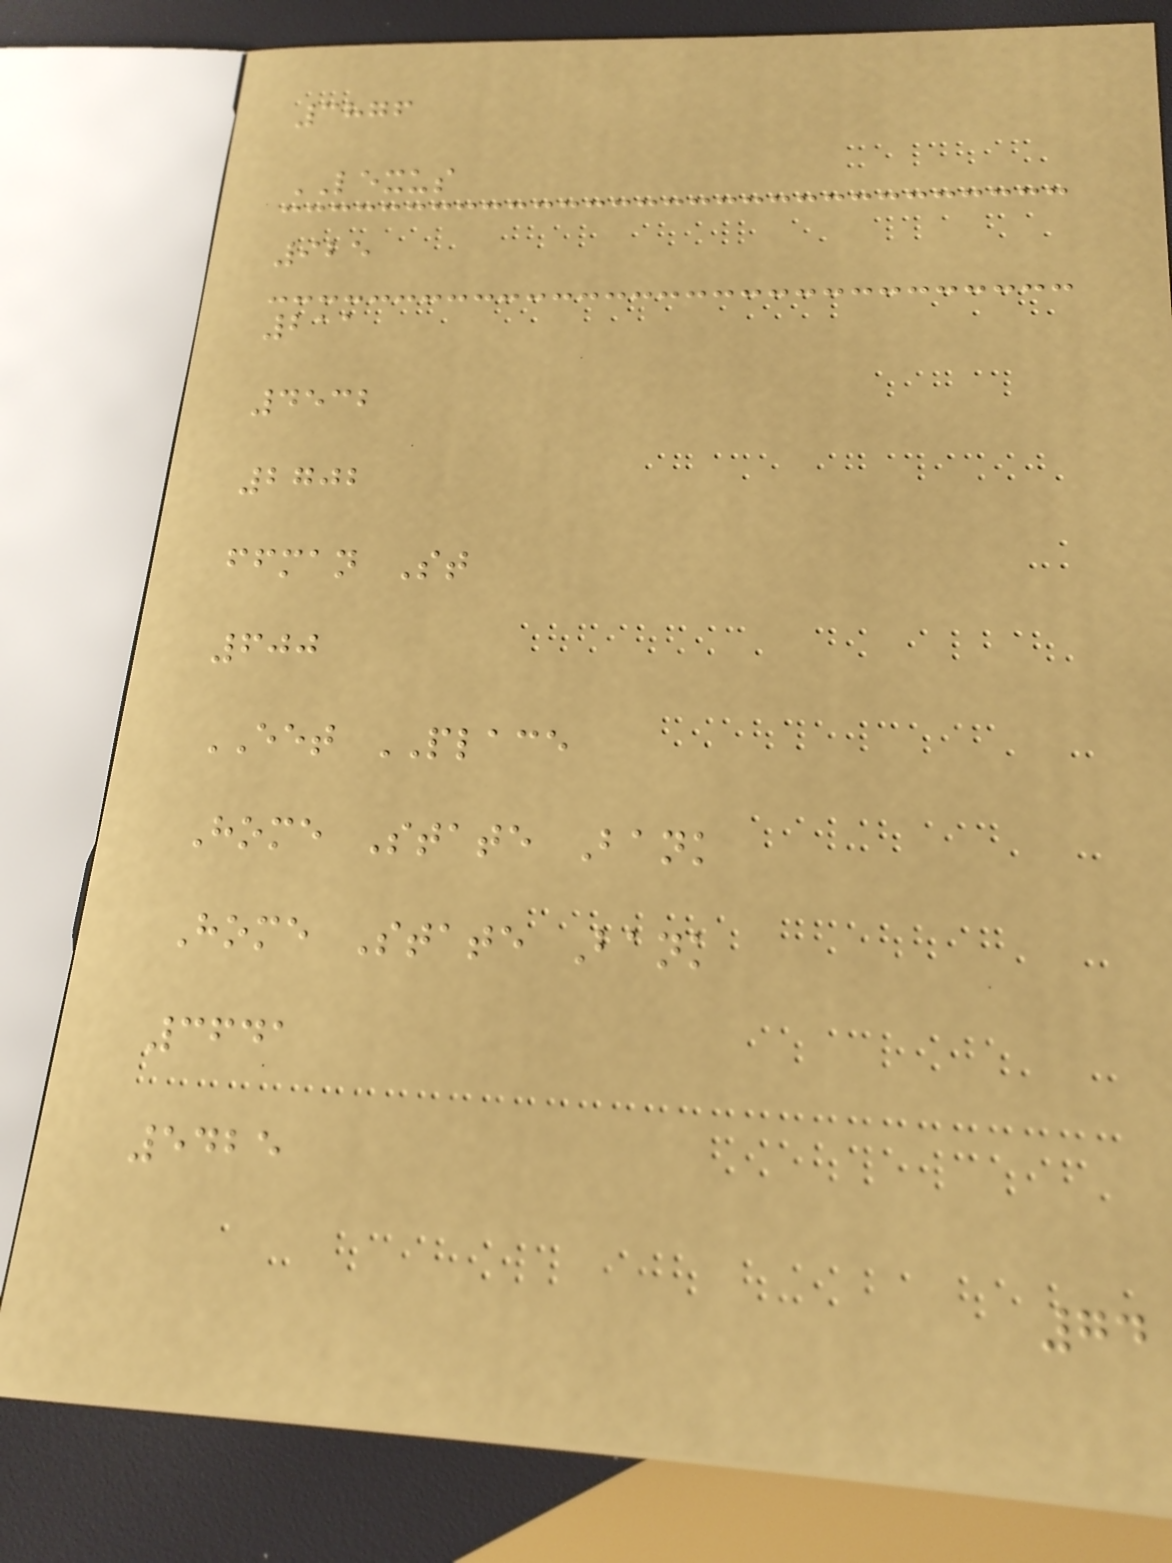3876
LEXUS
925
211
4532
2702
ffman St
600
EET PLACE
Home State Bank
Home State Bank
3641
5425
74
